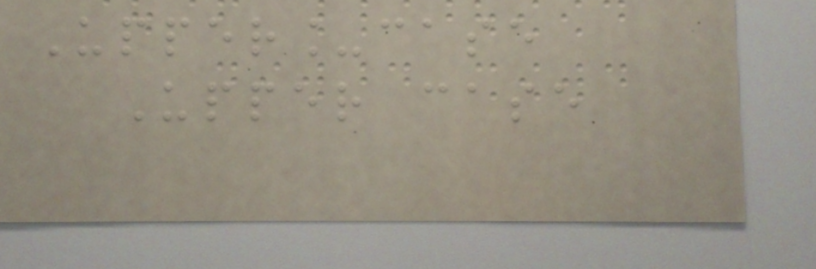Upper_case
Upper case
